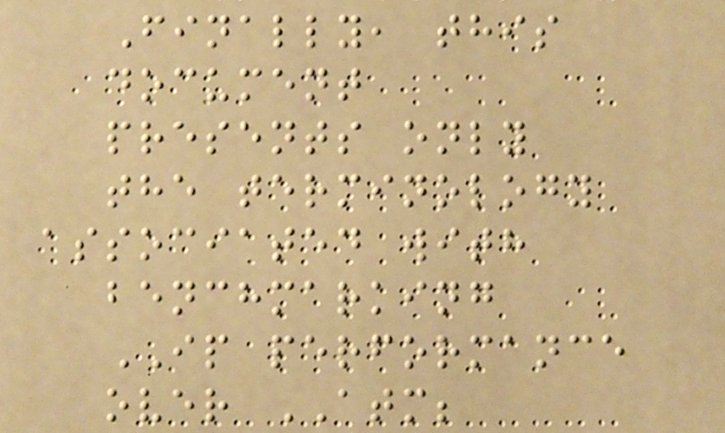Finally, this
document
presents only
the terminology
associated with
benchmarking
IP performance
over ATM;
